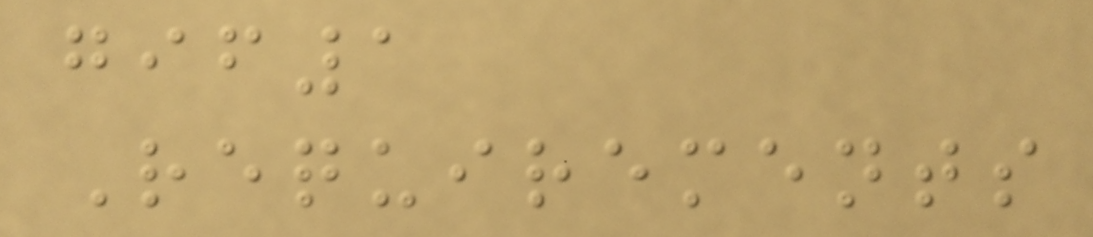gif1
Requirements
